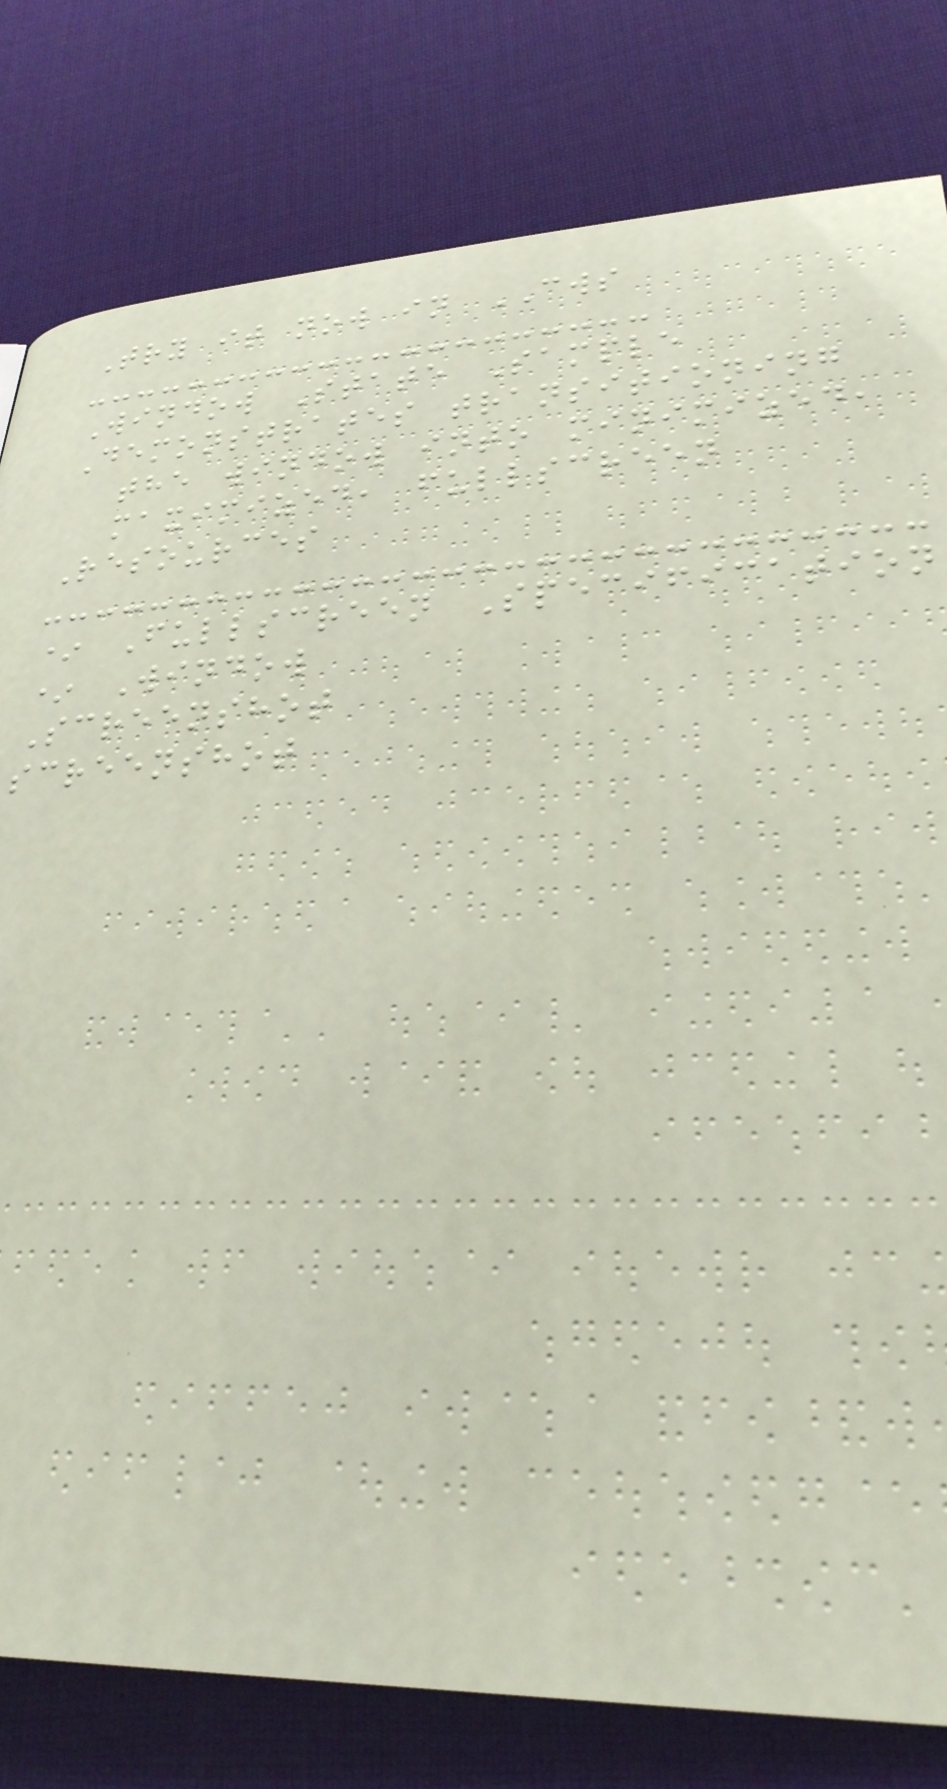Try it now in CWS
Window State Sample
Demonstrates transitioning
the window into minimized,
maximized, fullscreen
Resources
* Fullscreen Specification
* Window
Screenshot
screenshot
